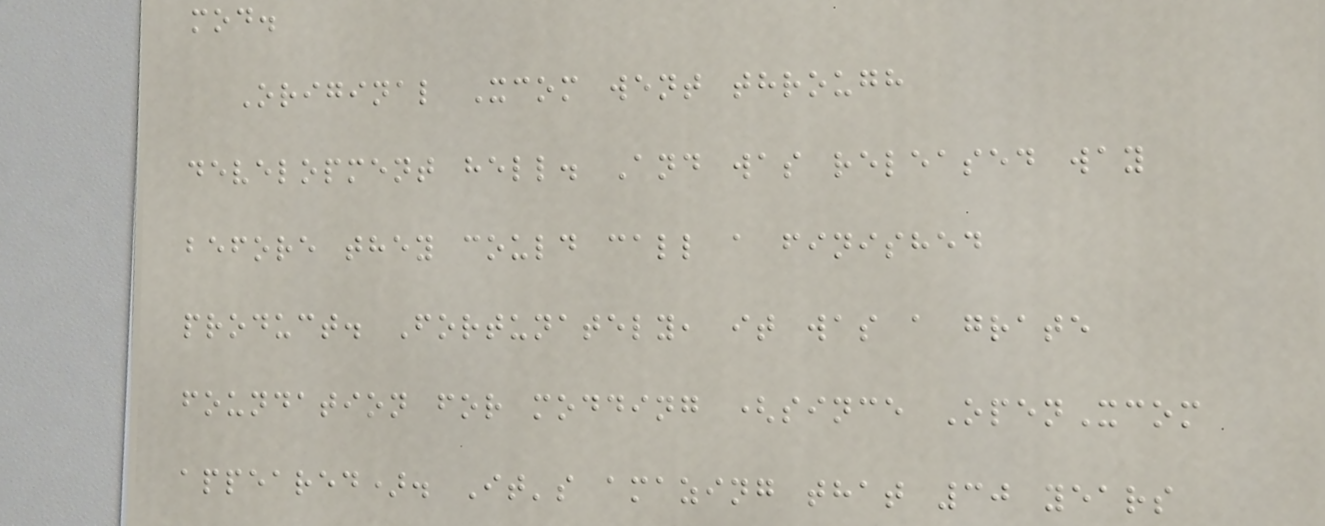mod.
Original Xcom went through
development hell. And was released way
before they could call a finished
product. Fortunately, it was a grate
foundation for modding (since OpenXcom
appeared). It's amazing that 30 years
